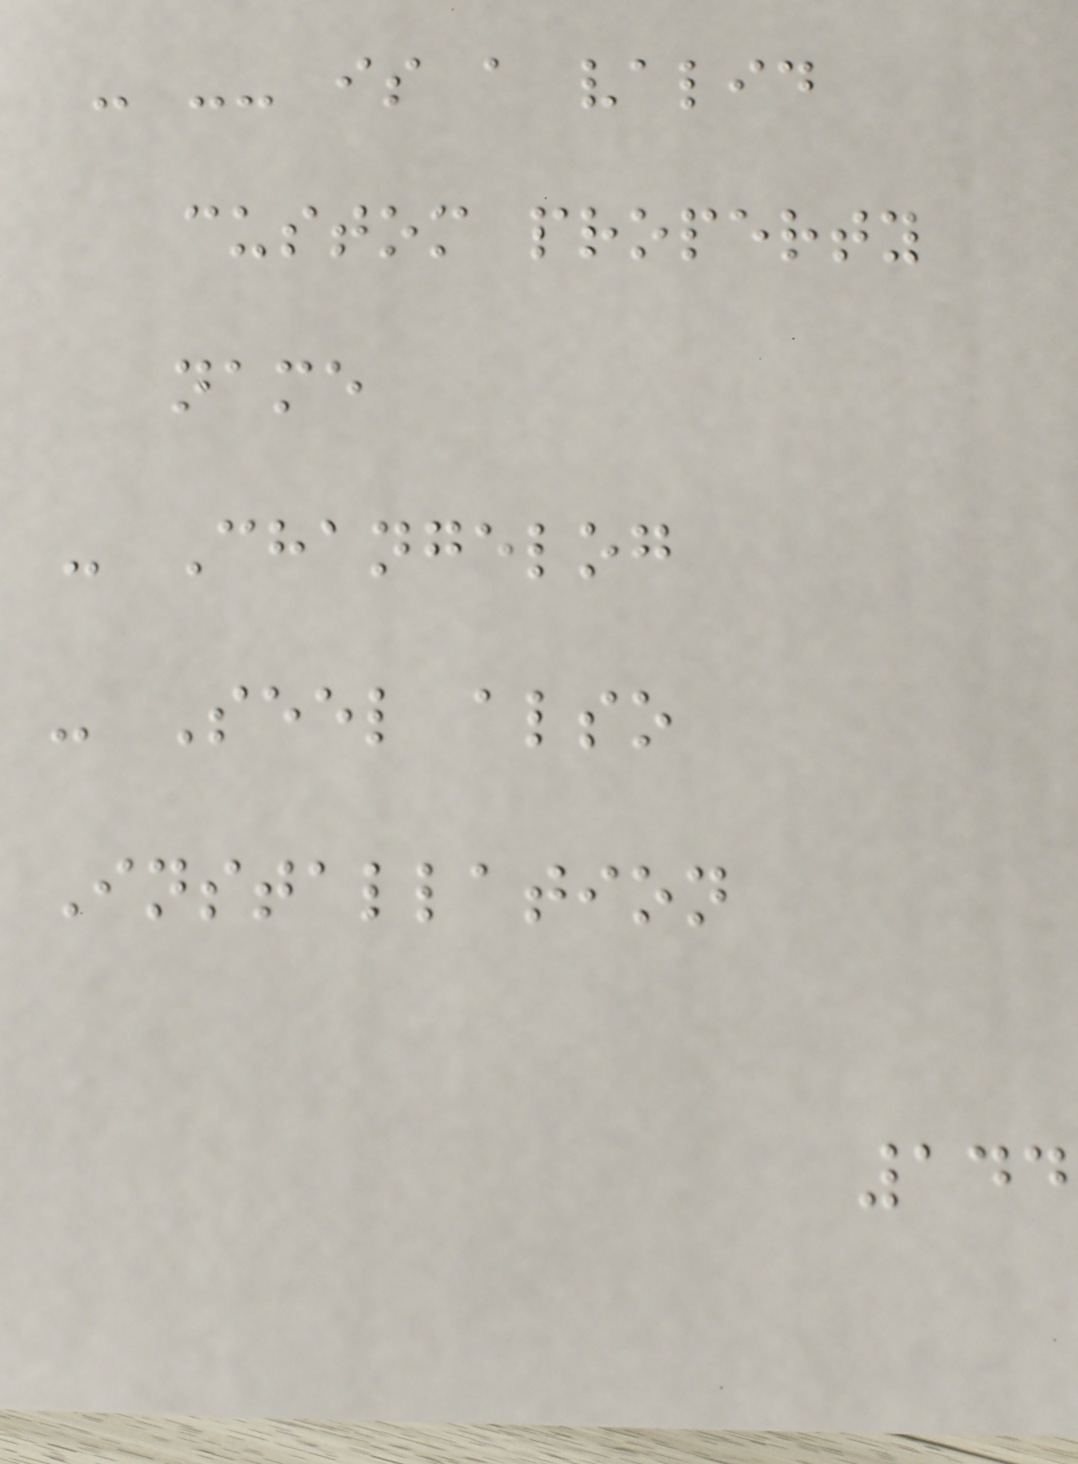- -- is a valid
custom property
name
- Changelog
- Seel also
Installation
144
